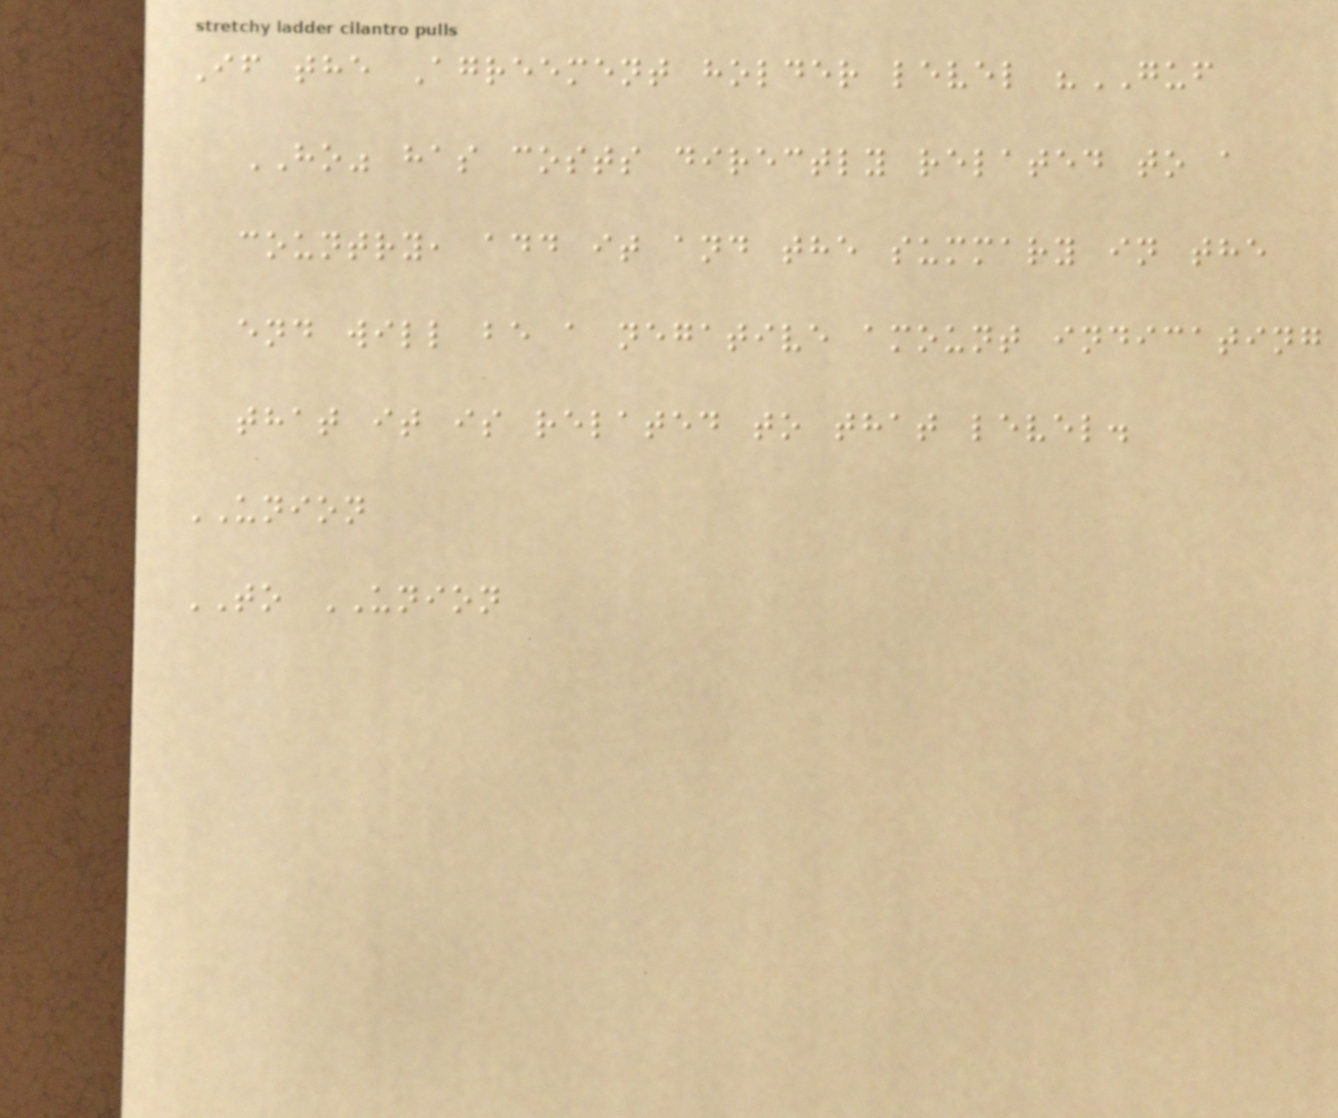If the Agreement holder level "GUF
HO" has costs directly related to a
country, add it and the summary in the
end will be a negative amount indicating
that it is related to that level.
UNION
TO UNION
